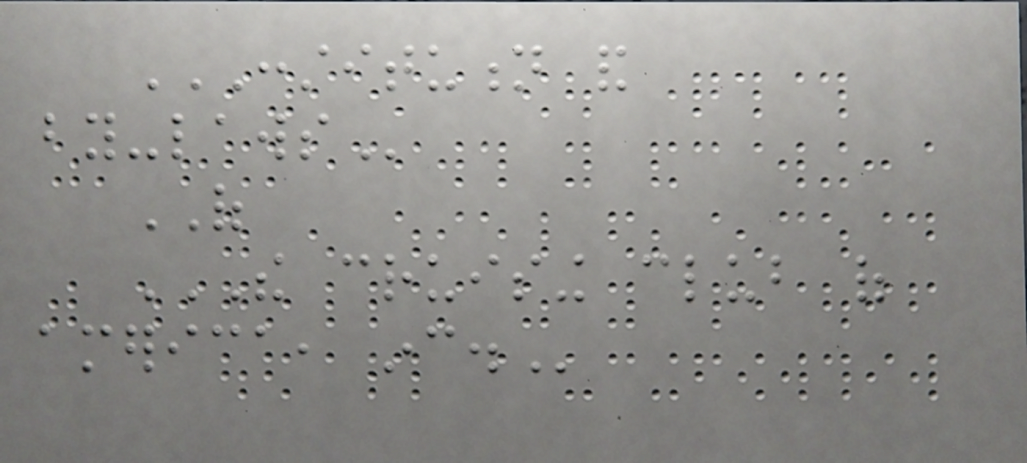CONSTITUTION AND
BY-LAWS
OF
THE CRUISING CLUB OF
AMERICA, INC.
